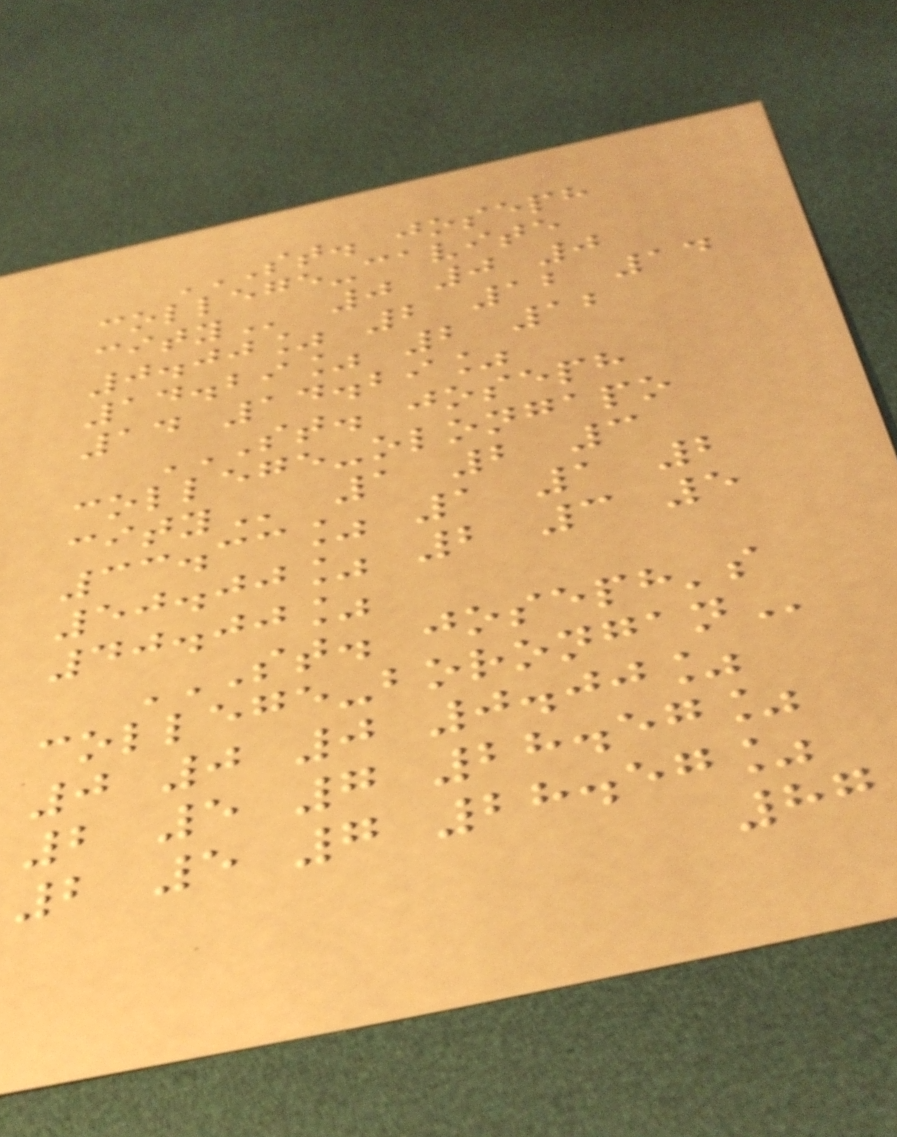ST. JOSEPH
COLLEGE-CAVITE
CITY 0 0 0
0.00% 2 12 14
14.29% 2 12
14 14.29%
ST. JOSEPH
COLLEGE-OLONGAPO
CITY 1 2 3
33.33% 1 1 2
50.00% 2 3 5
40.00%
ST. JOSEPH'S
COLLEGE-BORONGAN
0 0 0 0.00%
2 5 7 28.57%
2 5 7 28.57%
87
